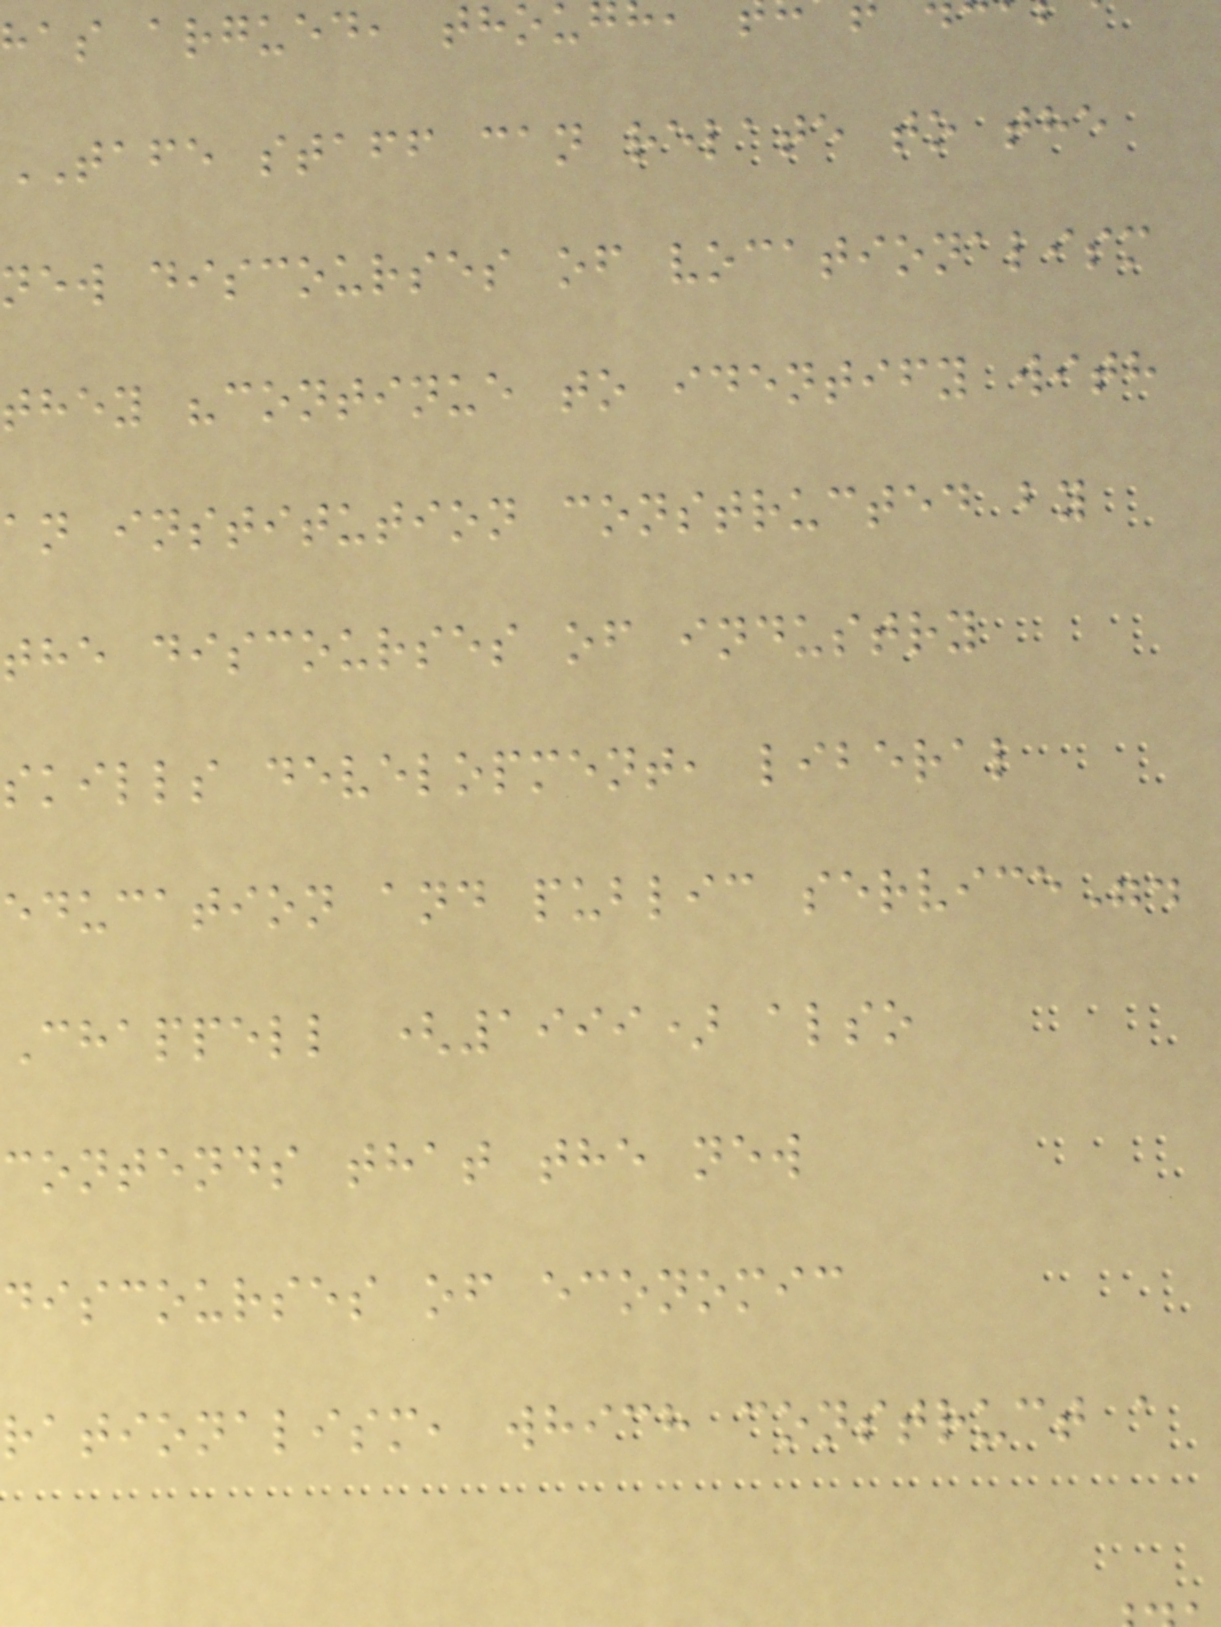has argued, thou
TAFE staff can relate to the
new discourses of vocationalism
they "continue to identify with
an institution constructed by
the discourses of industry
skills development, liberal
education and public service".
Chappell (1999) also
contends that the new
discourses of economic
rationalism, which construct a
